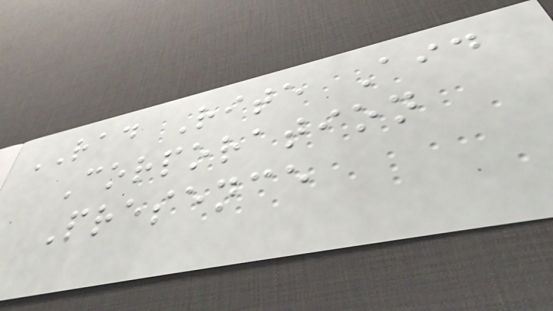RAD Rite Aid
Corporation
Presence
